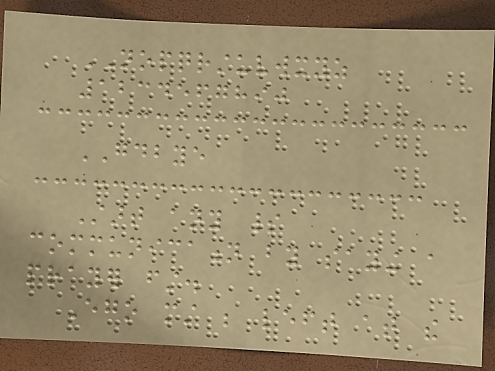NOPQRSTUVWXYZ
1234567890
GOODBYE
Start any spirit
communication by saying a
prayer first.
Ego must be left at the
